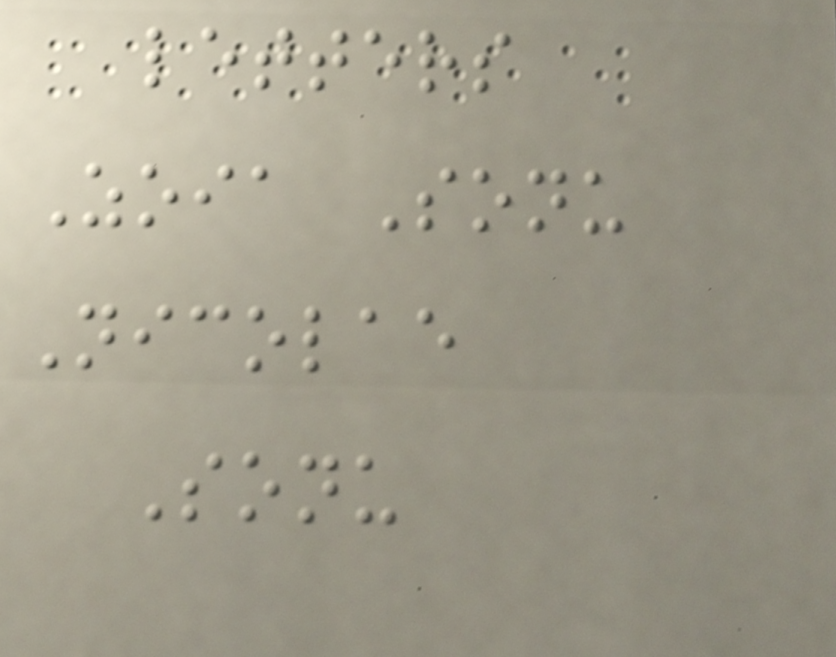letters
Zoia Sonu
Nicolae
Sonu
